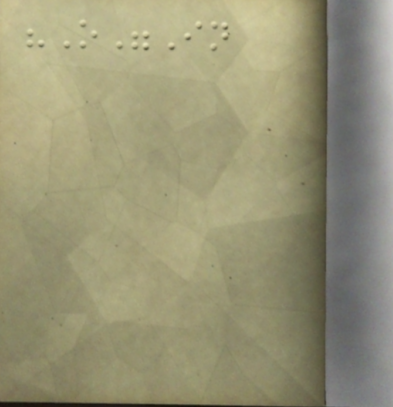"O"In
